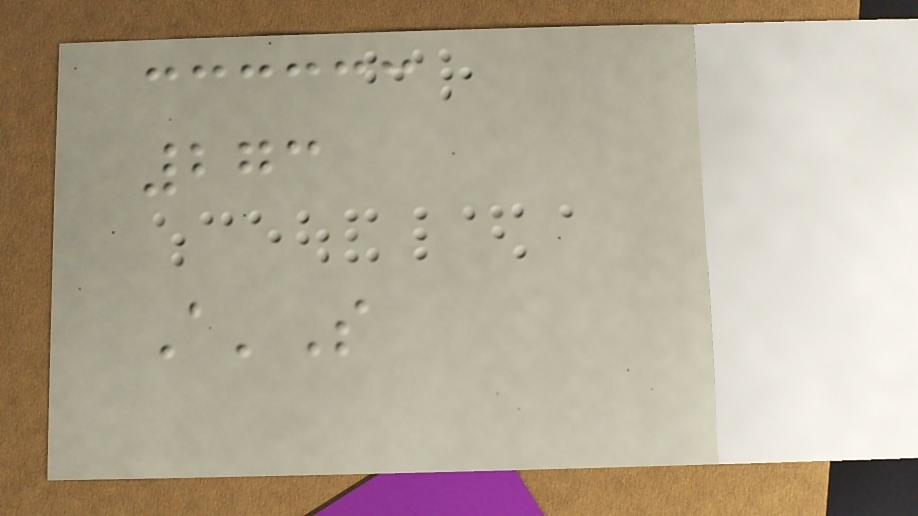273
A'S
